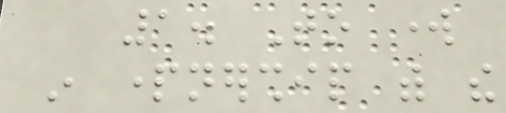1. To work
in partnership with the
